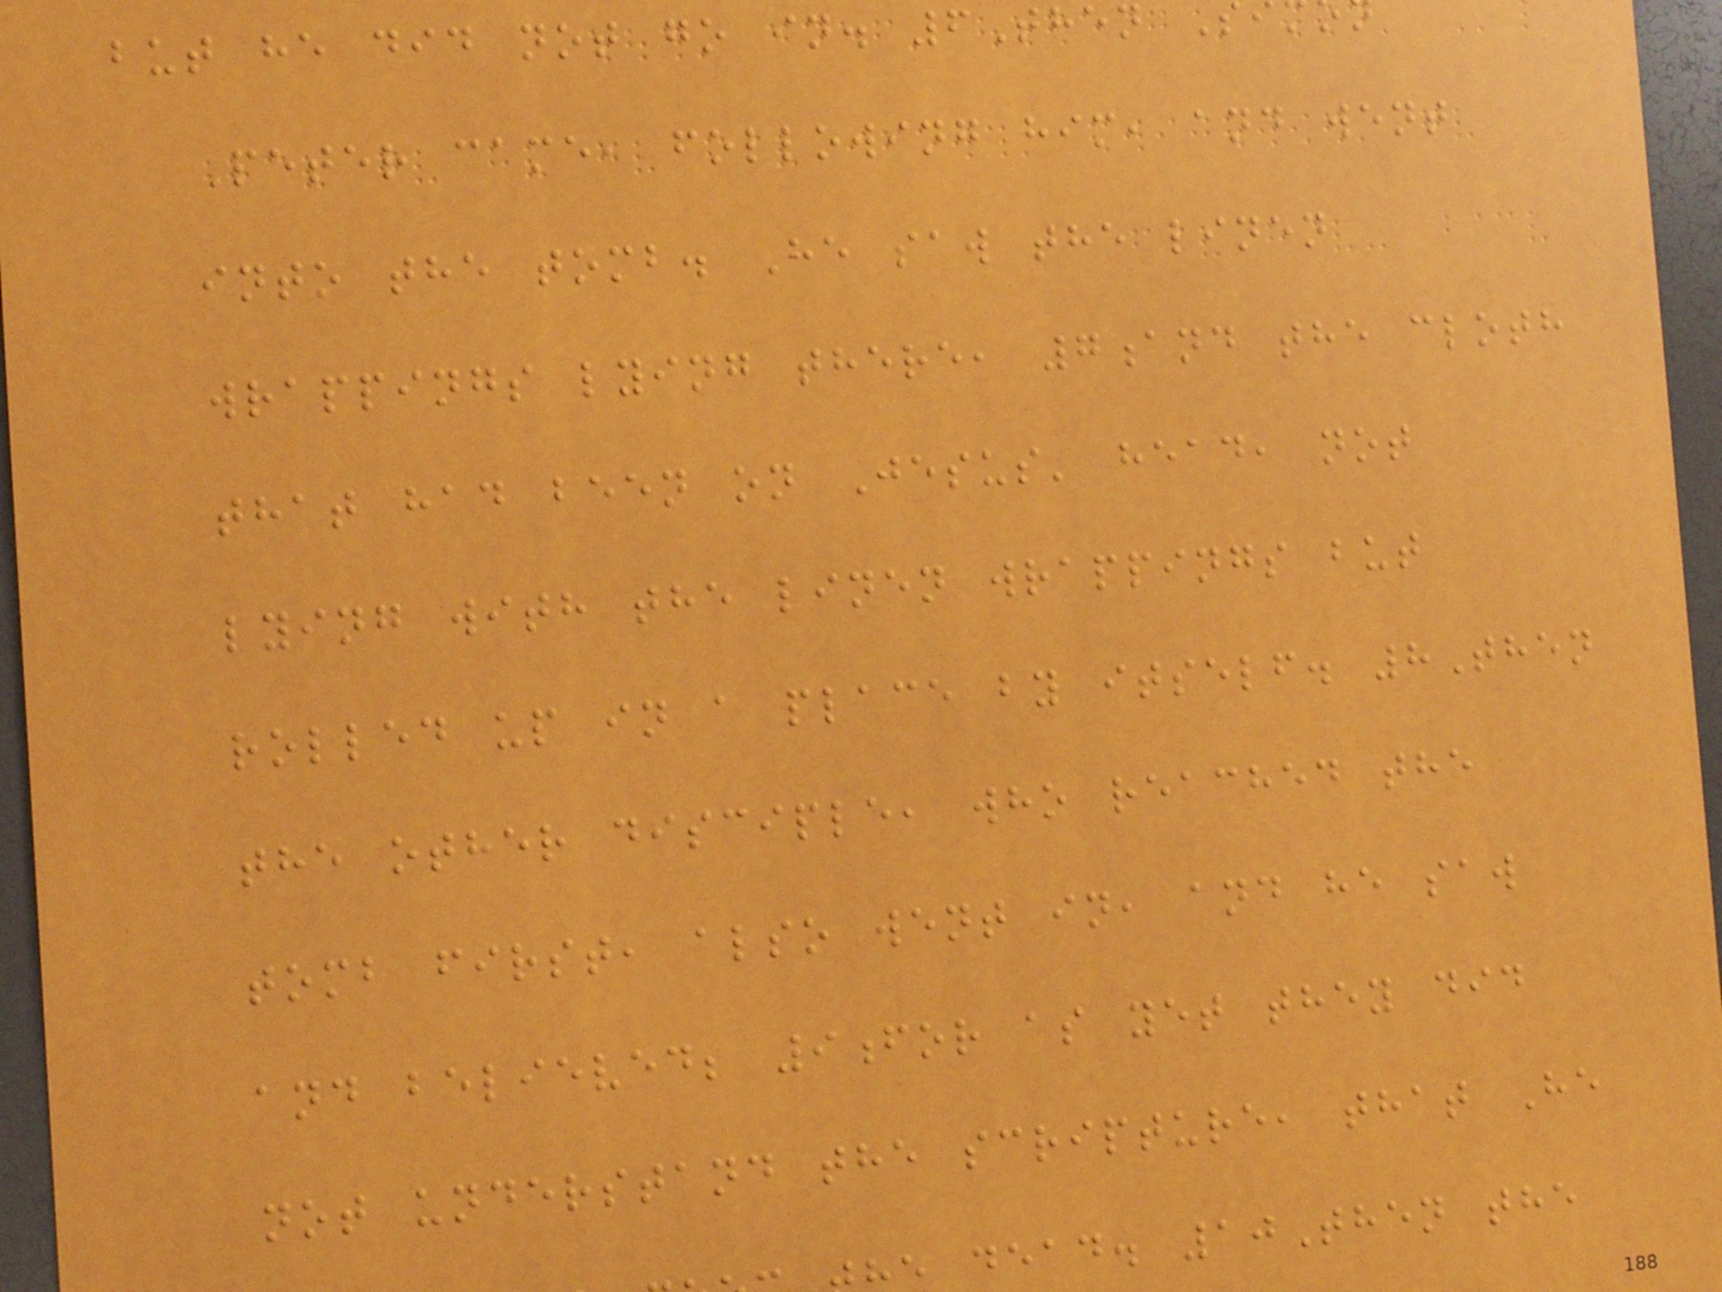but he did not go in. 6Then
Peter came, following him, and went
into the tomb. He saw the linen
wrappings lying there, 7and the cloth
that had been on Jesus' head, not
lying with the linen wrappings but
rolled up in a place by itself. 8Then
the other disciple, who reached the
tomb first, also went in, and he saw
and believed; 9for as yet they did
not understand the scripture, that He
dead. 10Then the
